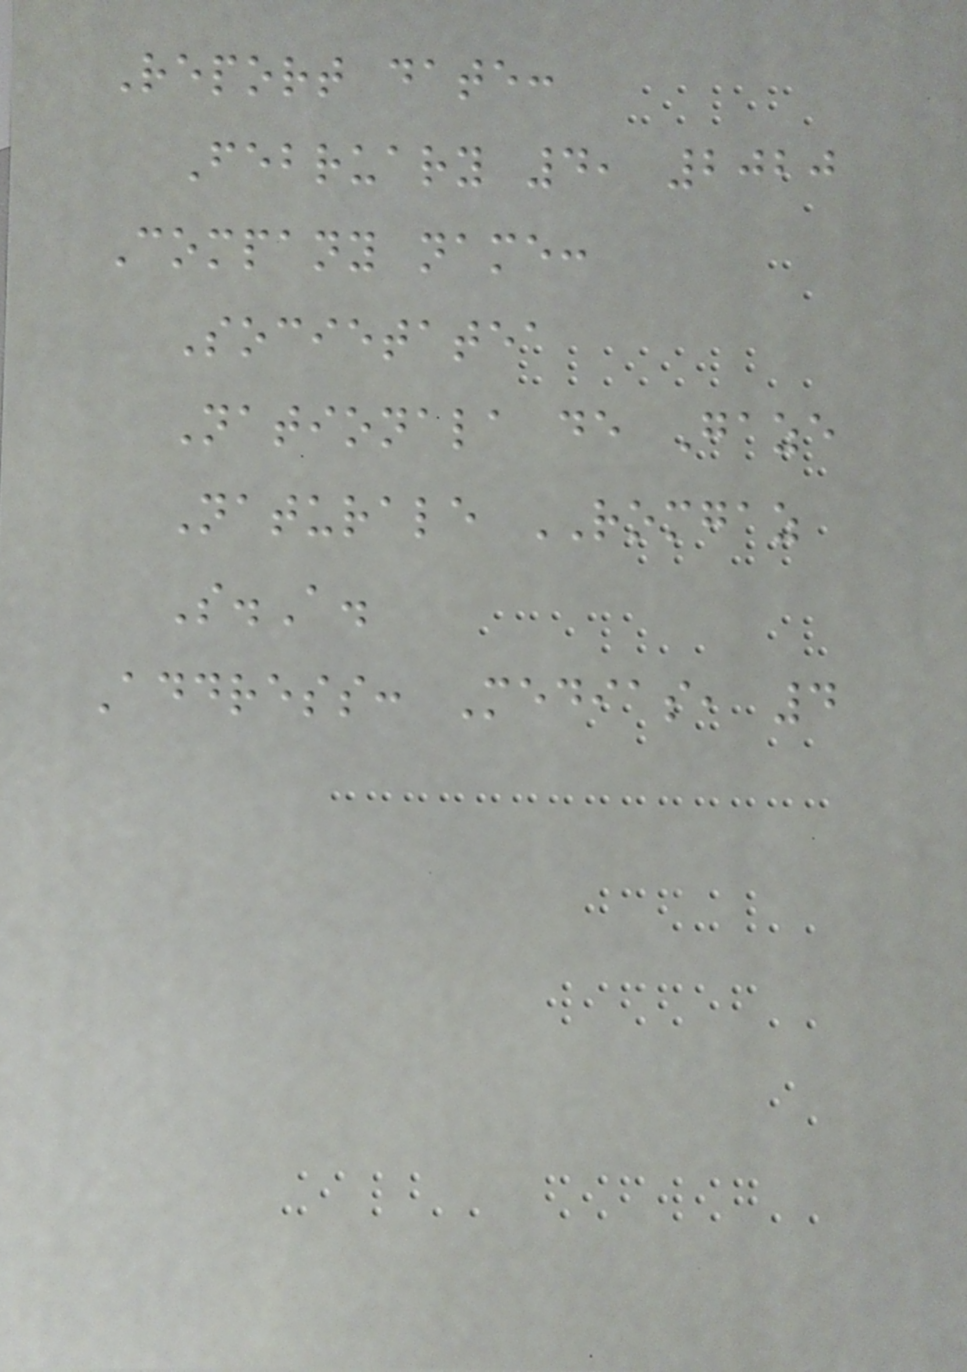Report date:
February 4, 2020
Company name:
Societatea
Nationala de Gaze
Naturale ROMGAZ
S.A.
Address: Medias, 4
